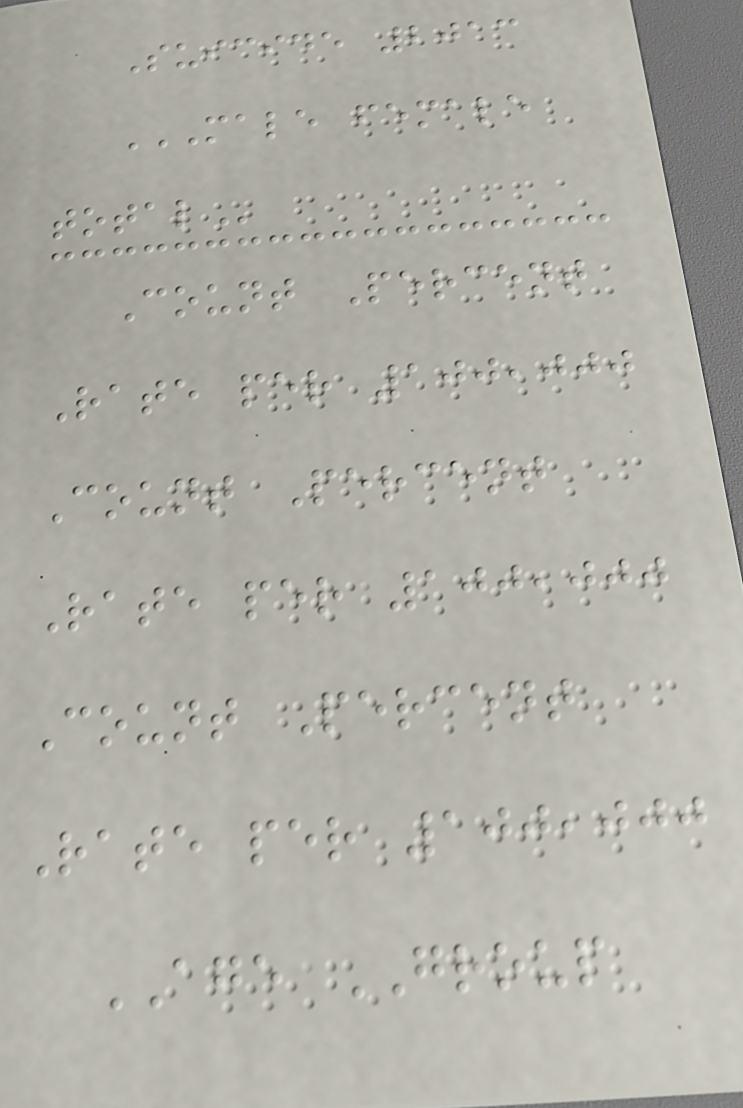Suicide 2013
MALE FEMALE
TOTAL
Count Percent
Rate per 100,000
Count Percent
Rate per 100,000
Count Percent
Rate per 100,000
AGE GROUP
